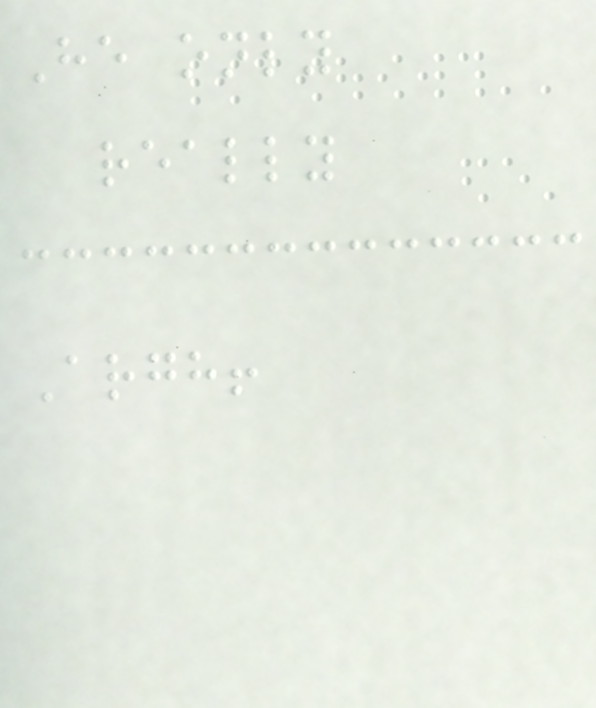He only
really
Argh!
